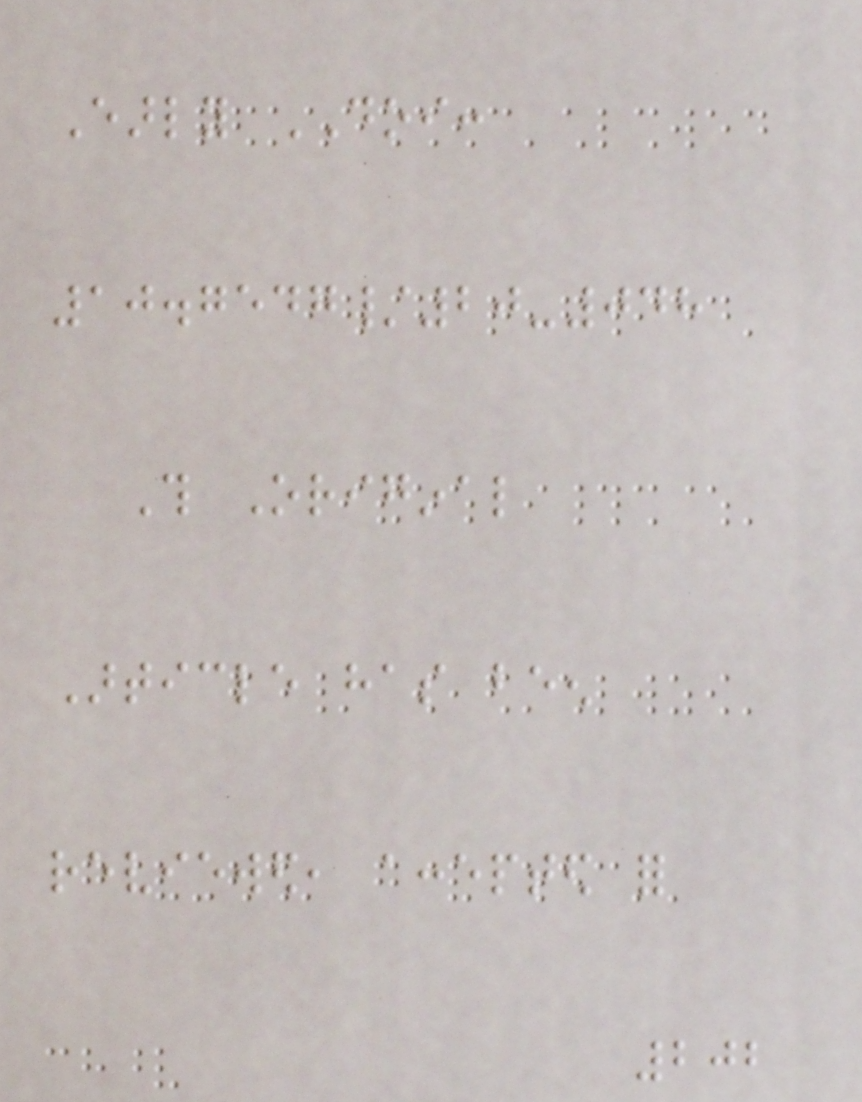Early DOI:
10.7547/20-048
This Original
Article has been
reviewed, accepted for
202
